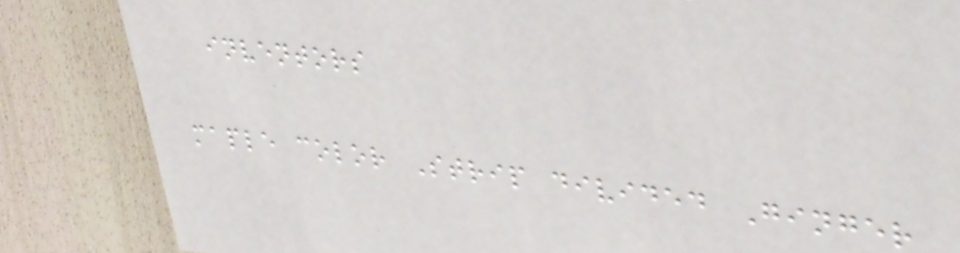inventors
maple color Strip divided Ginger
